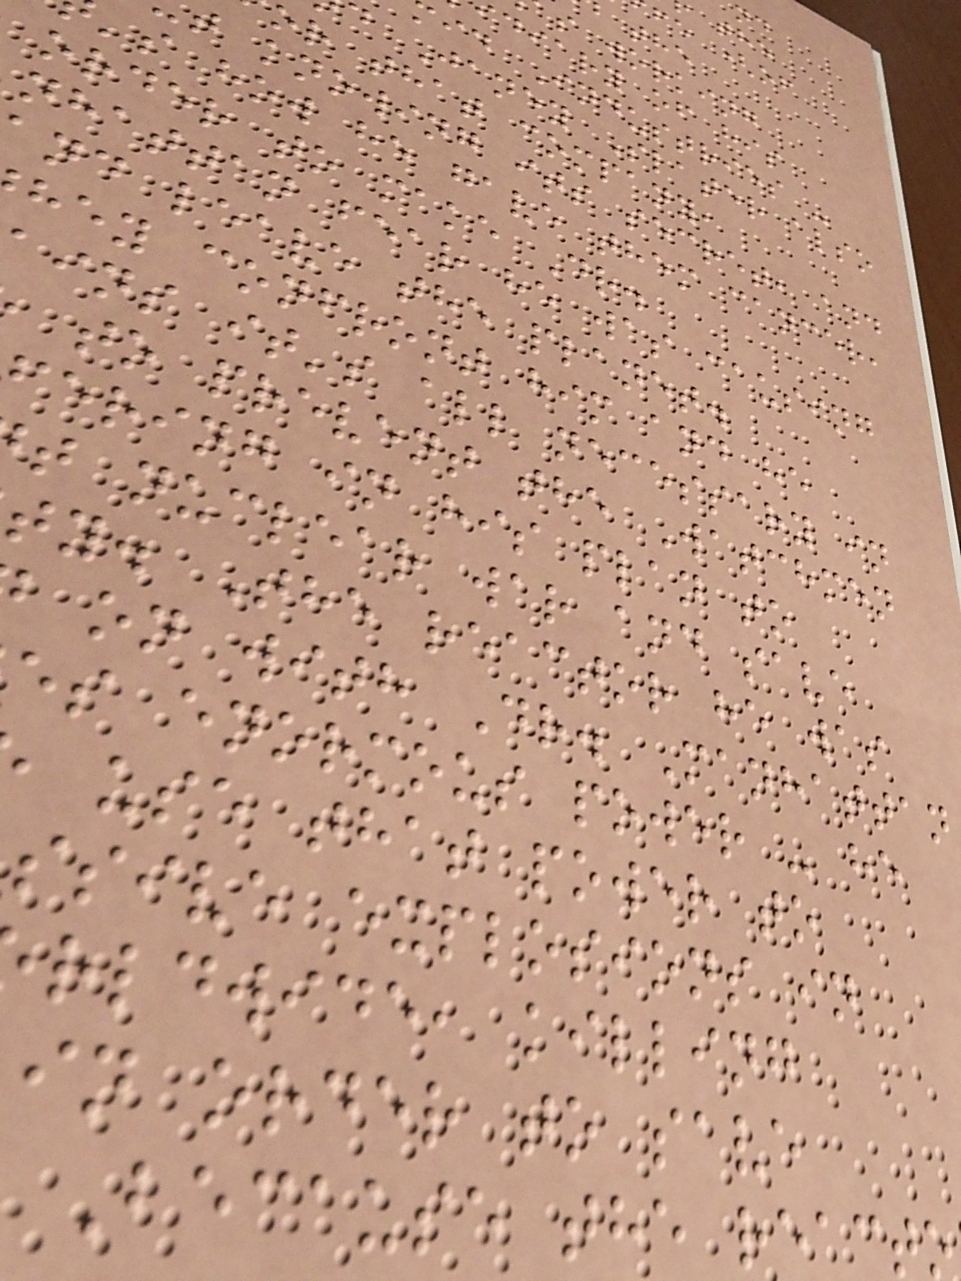fe (of
s working
diary of his
id Industries -
Janey Slater also
or that company,
t knowing its secret, and
's how he gave them cancer,
order to make Dr.
nhattan fear he was causing
nd leave the planet.
hey confront him and he
ins it's all necessary in
to prevent the Watchmen
fering in his plan to
t nuclear war and save
ty. The reactor he was
on with Dr. Manhattan
es enormous power - he
use that power to
ssive explosions in
rldwide, killing
in order to save
Because the reacto
